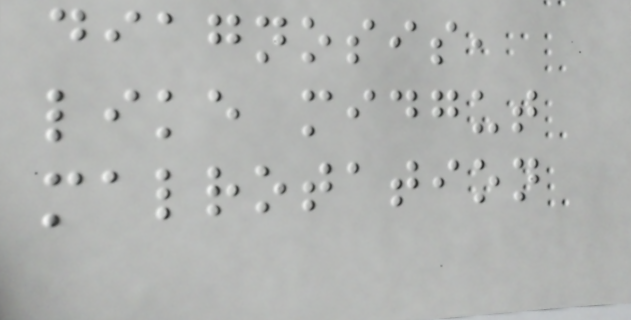diagnosis,
like midgut
malrotation
